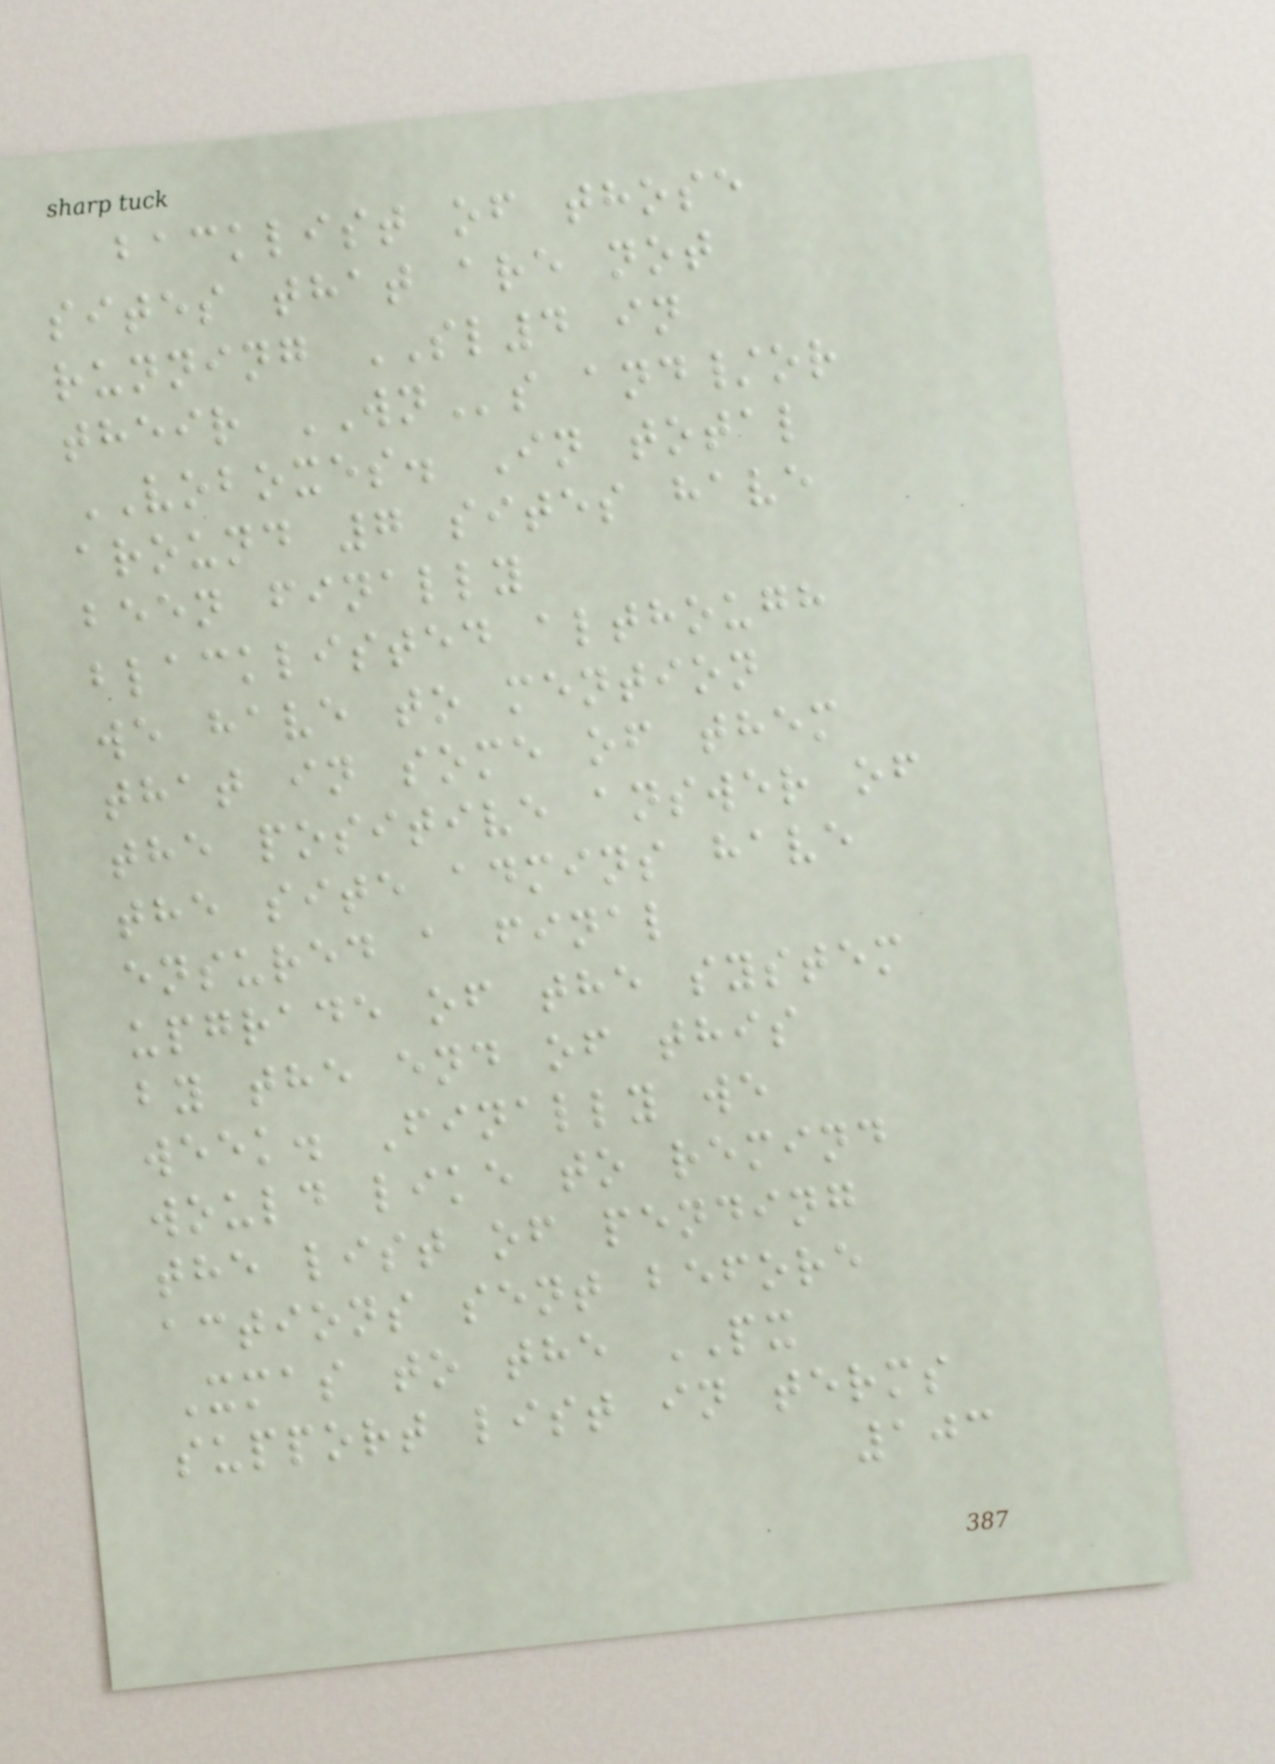backlist of those
sites that are not
running SL4 in
their WNs and/or
VOBOXES. In total
around 7 sites have
been finally
blacklisted although
we have to mention
that in some of them
the positive answer of
the site admins have
ensured a final
upgrade of the system
by the end of this
week. Finally we
would like to remind
the list of pending
actions sent before
Xmas to the PX
support list in terms
103
